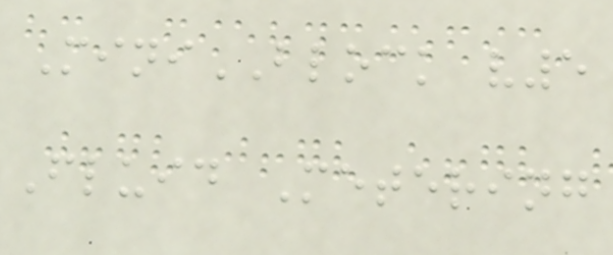MiniBLOCK v5
Fluid Metering
